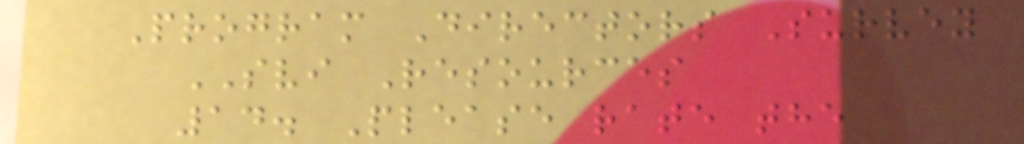Program Directors Survey
SVI Resources
14. Please rate the
